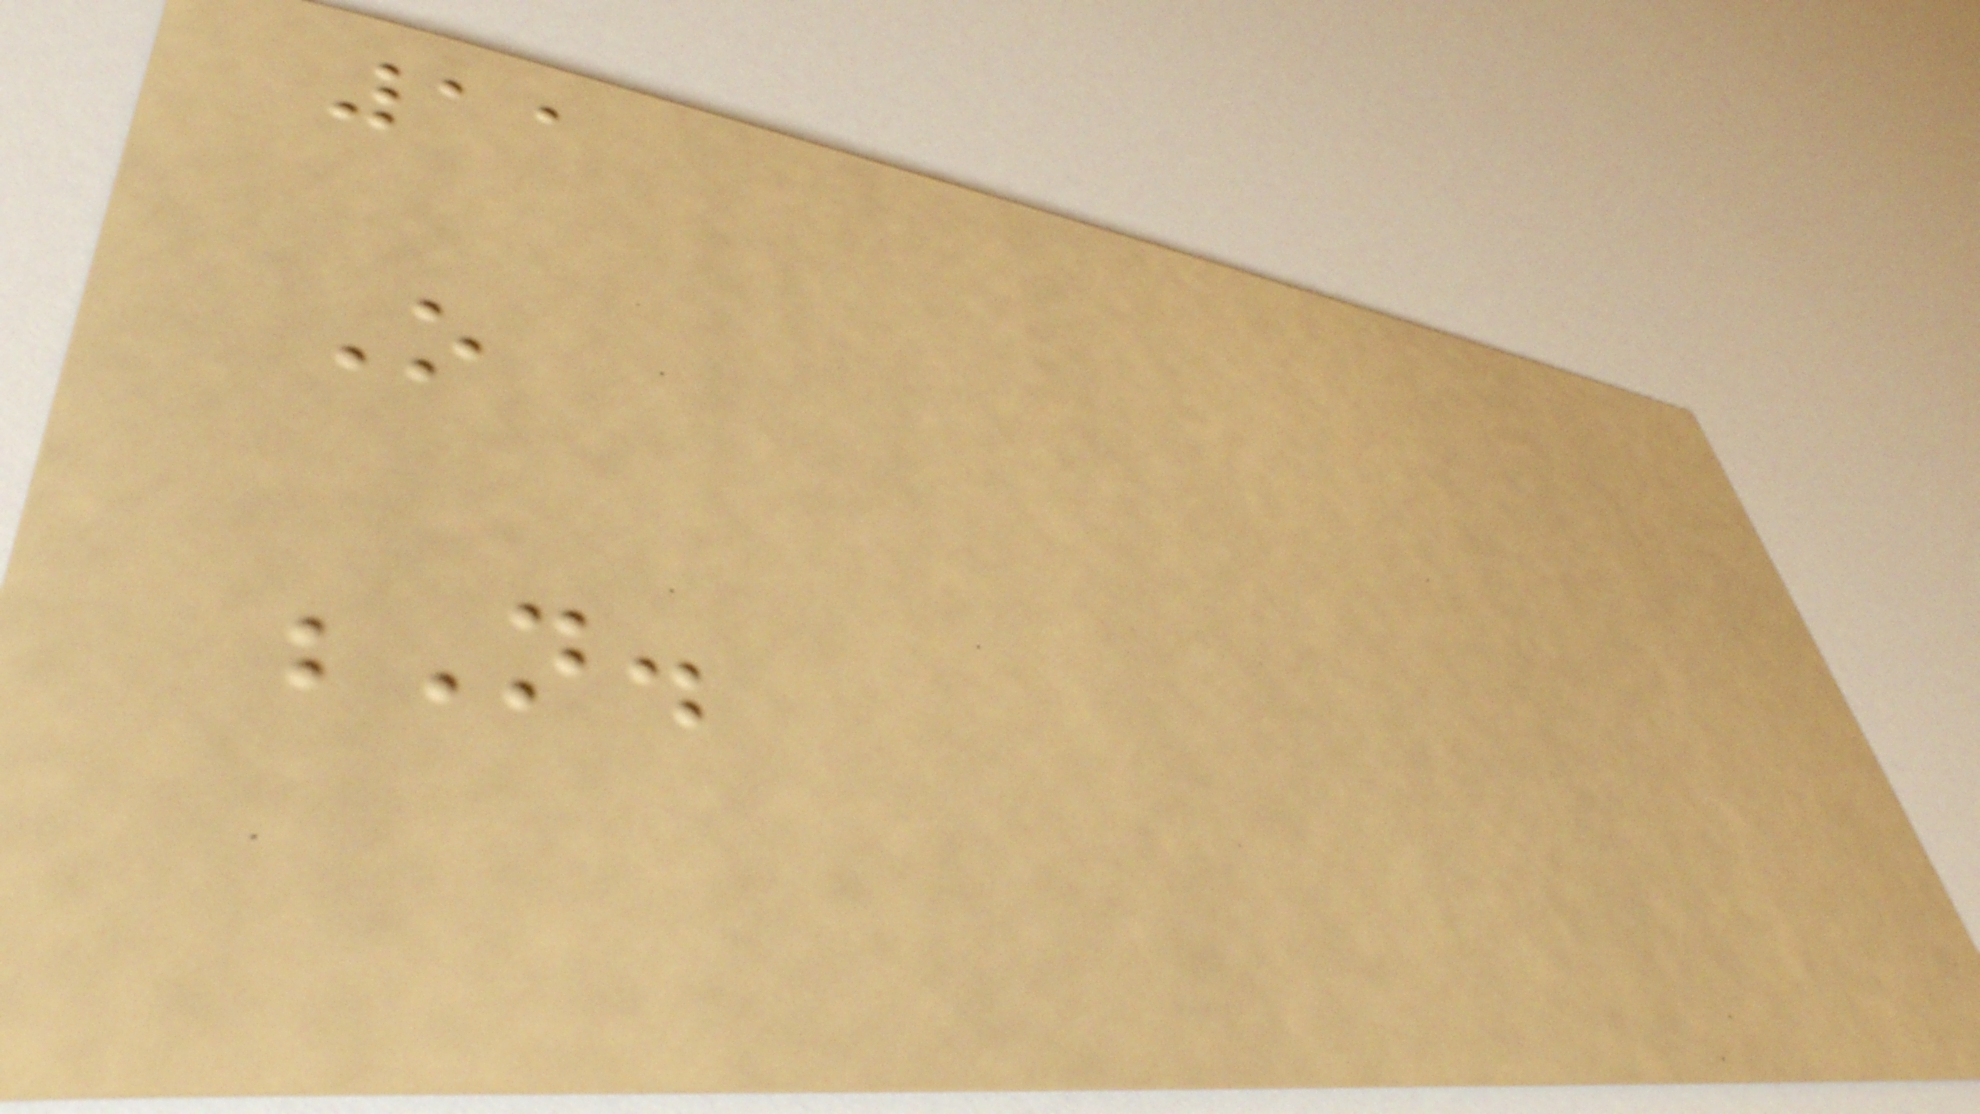11
O
N.
